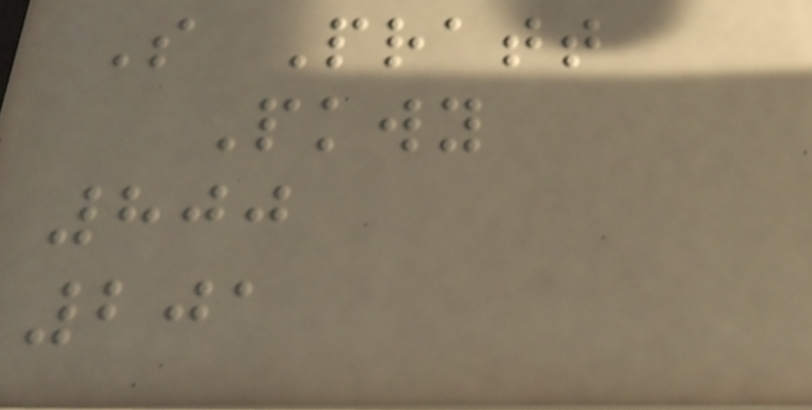S Pratt
Pkwy
800
201
